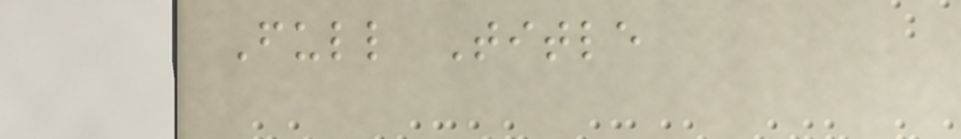Full Title
